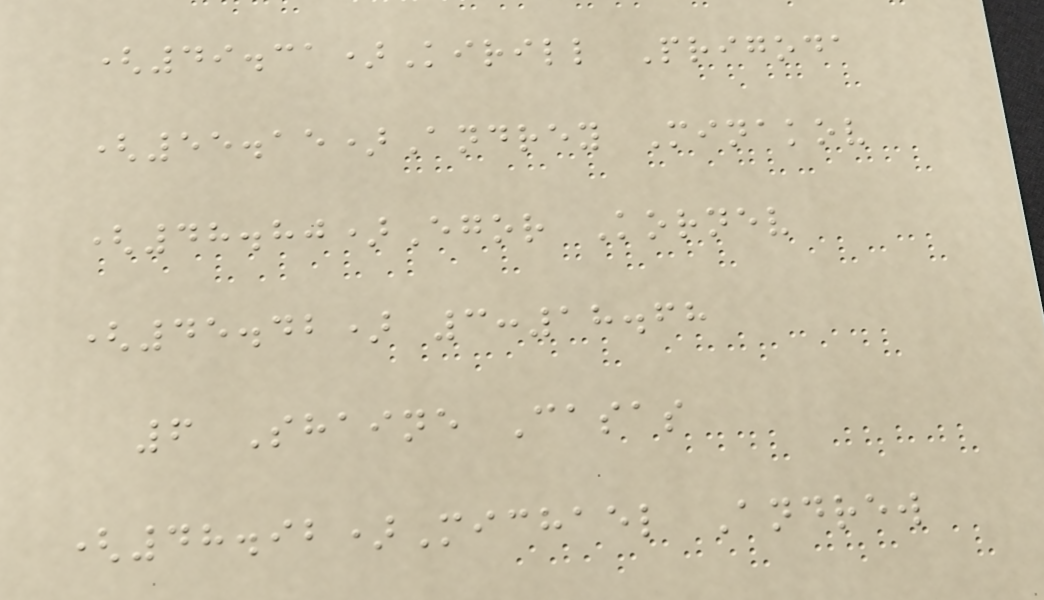(49.31)Kirill Prigoda
(55.15)Andrey Minakov
(48.80)Egor Kornev
(45.42) 3:18.68
6 Shaine Casas
(48.92)Michael Andrew
